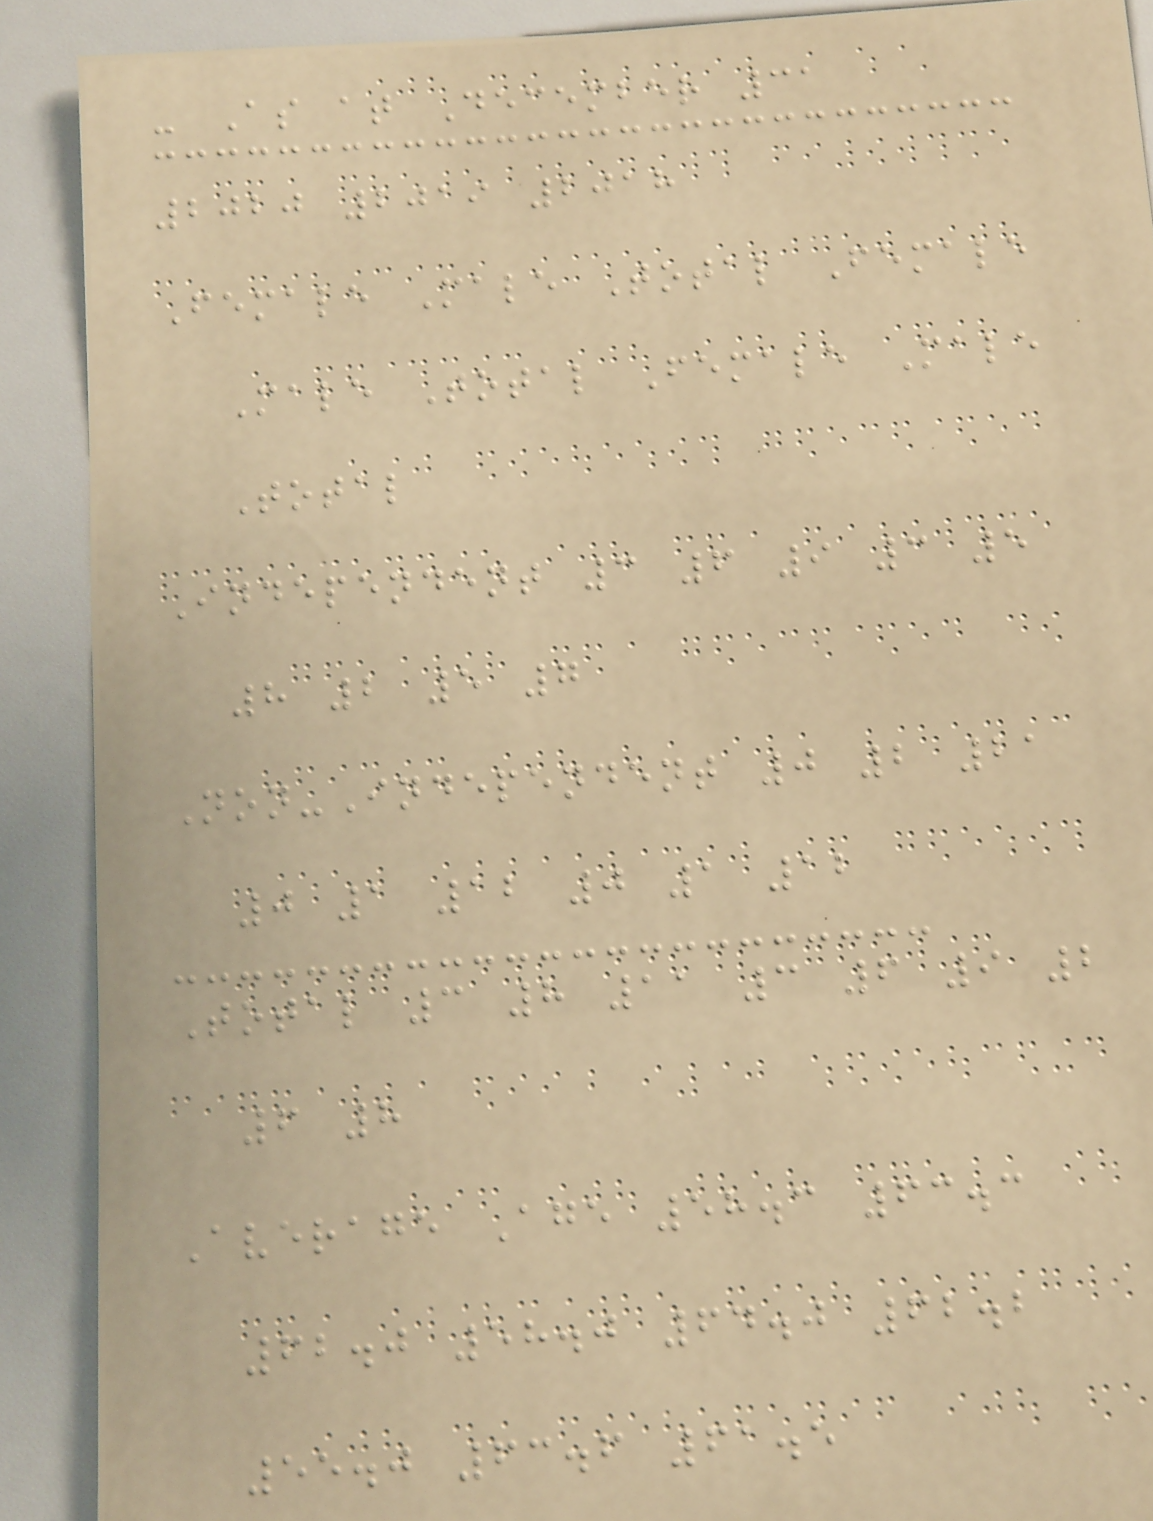- As at December 31
2020 2019 2018
Female Male Total Female
Male Total Female Male
Total
Independent 3 6 9 3 5
8 2 5 7
Non-Independent 0 2 21
0 1 12 0 1 12
Total 3 8 11 3 6 9 2
6 8
Average Age 58.3 63.3
62.0 58.0 64.0 62.2
55.0 63.6 61.5
